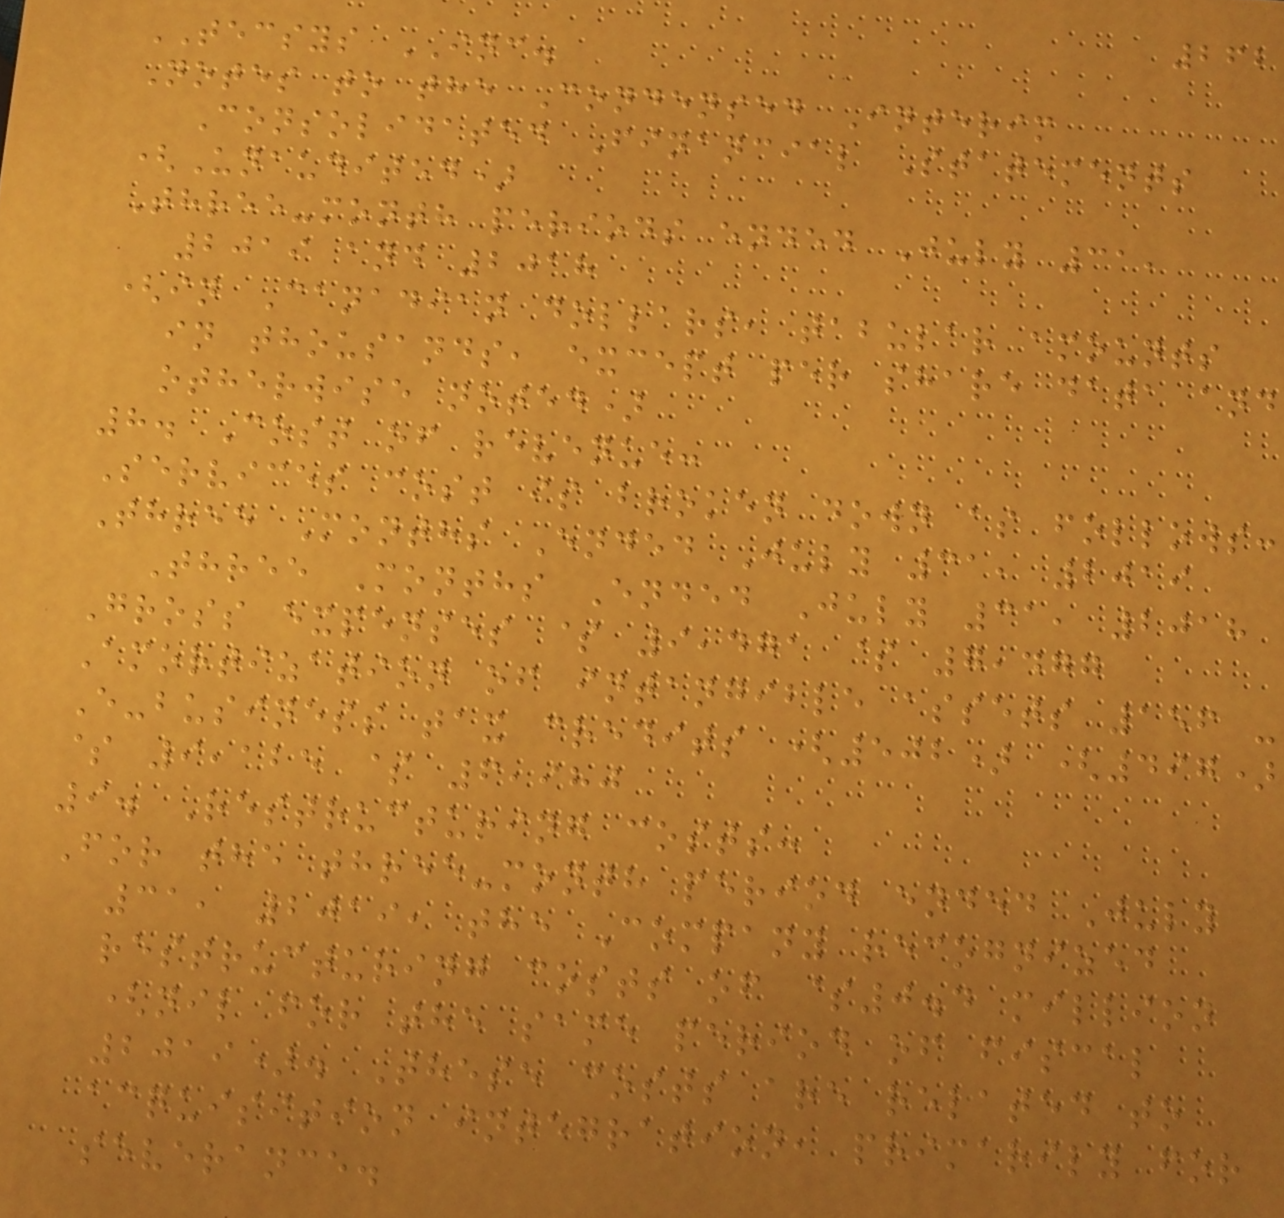262
TECSYS INC.
Notes to the Condensed Interim
Consolidated Financial Statements
(Unaudited)
Three-month periods ended July 31,
2019 and 2018
(in Canadian dollars, tabular amounts
in thousands, except per share data and
otherwise noted)
8. Cost of revenue:
Services cost is broken down as follows:
Three Months Ended July 31, 2019
Three Months Ended July 31, 2018
Gross expenses $ 9,471 $ 7,477
Amortization of intangible assets 156 -
E-business tax credits (502) (497)
$ 9,125 $ 6,980
9. Restructuring costs:
For the three-month period ended July
31, 2019, the Company recognized
restructuring costs of $0.4 million
(nil for the same period of fiscal
2019). These costs are related to
acquisition integration, primarily for
severance.
